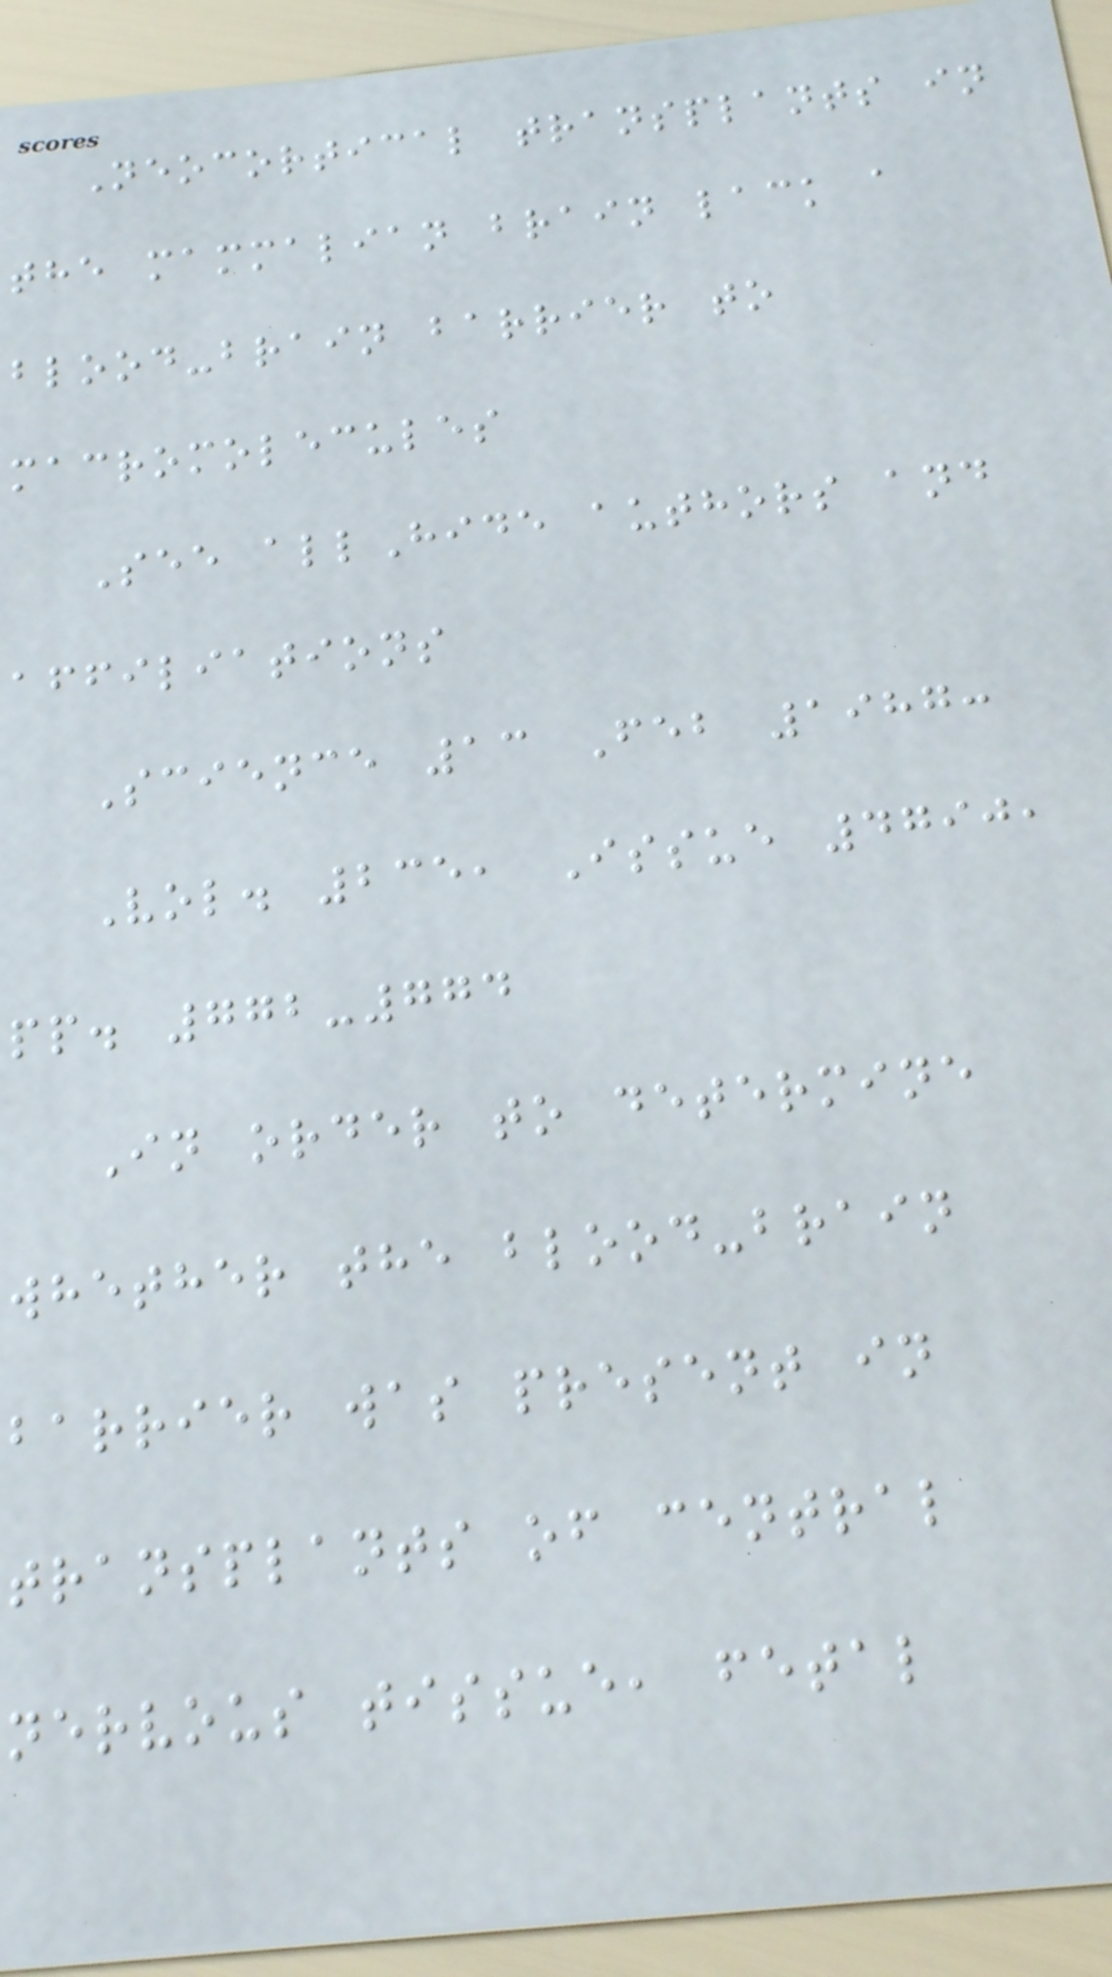Neocortical transplants in
the mammalian brain lack a
blood-brain barrier to
macromolecules
See allHide authors and
affiliations
Science 13 Feb 1987:
Vol. 235, Issue 4790,
pp. 772-774
In order to determine
whether the blood-brain
barrier was present in
transplants of central
nervous tissue, fetal
